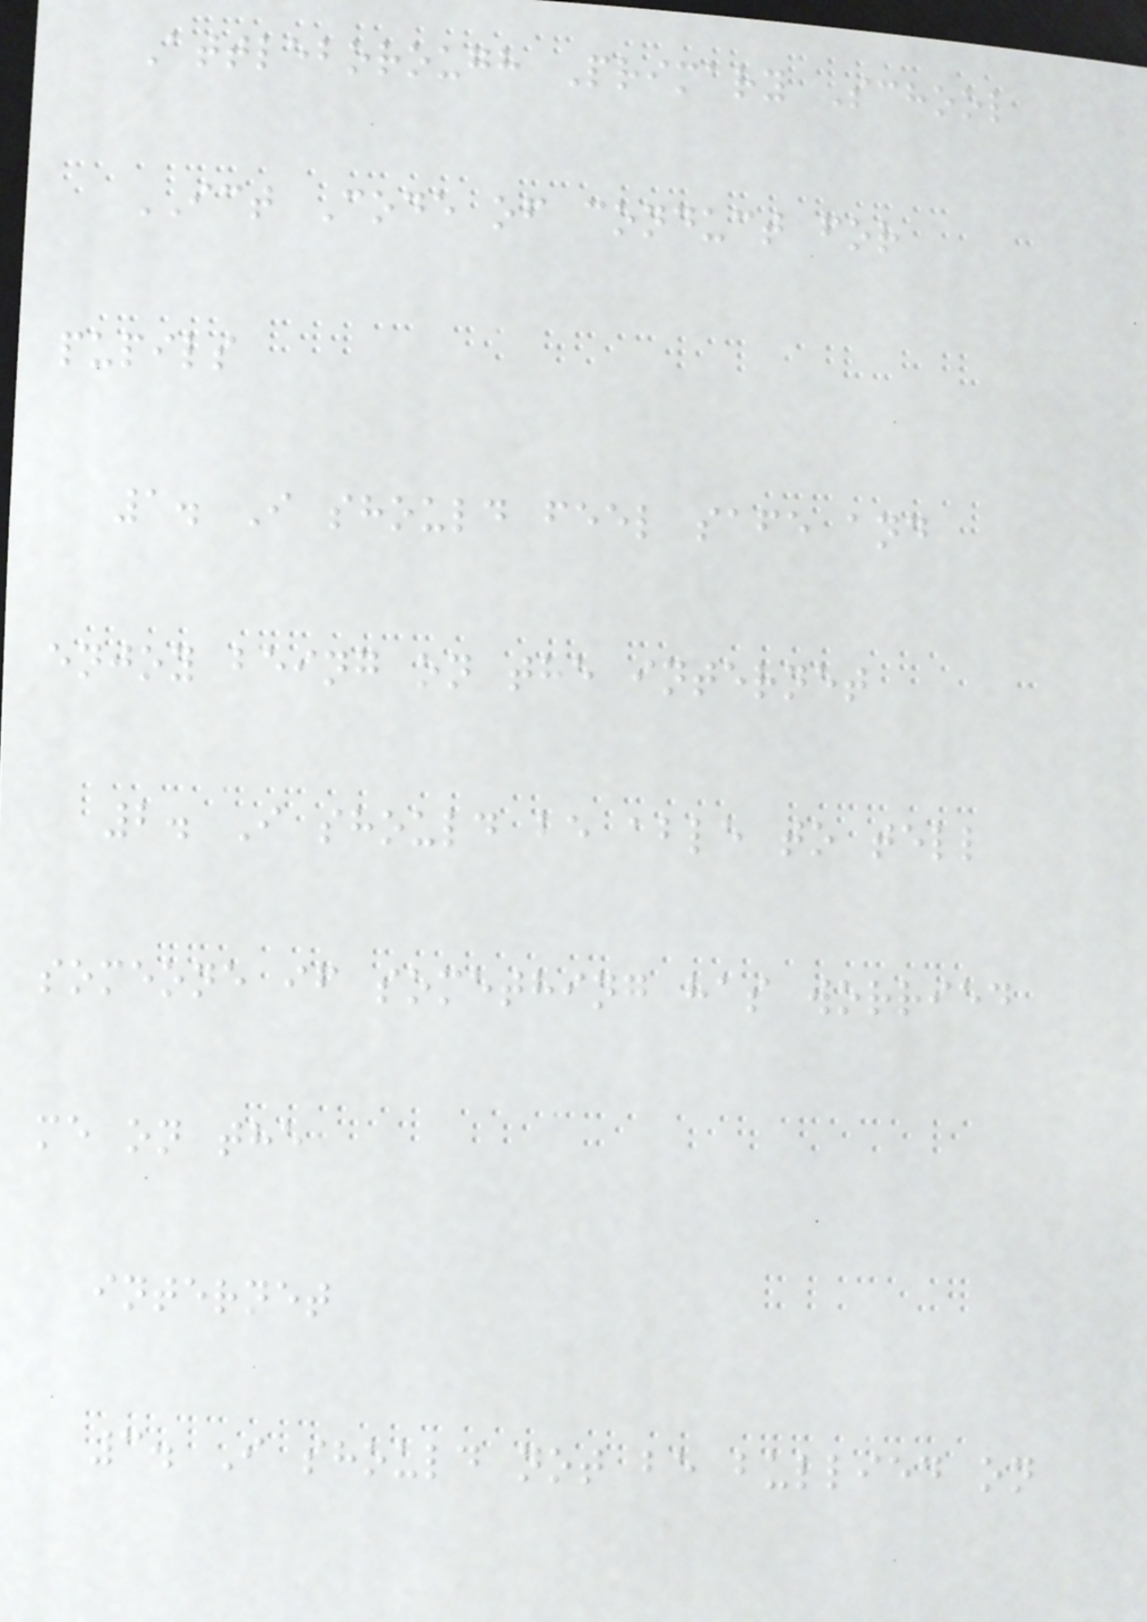Attleborough Primary School
ICT Code of conduct for
pupils
1. I should feel safe and
enjoy being on the internet
2. I should be able to tell
someone if something has worried
me on the
internet
3. I should not be bullied on
